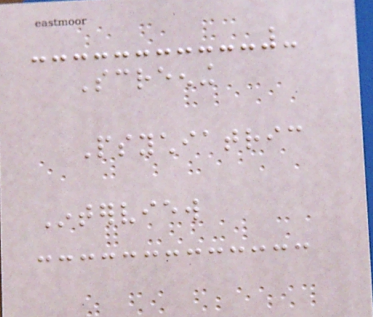Screening
Psychiatric
Interview
